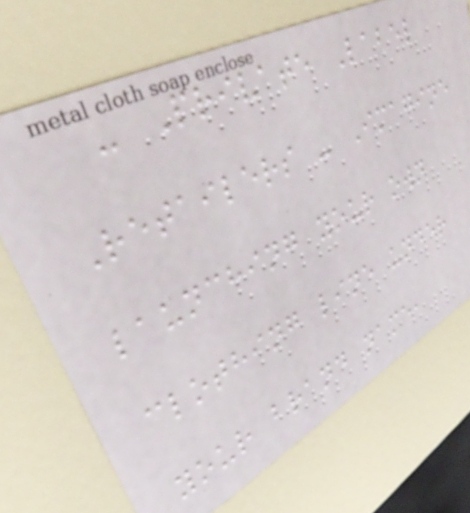- Private Label
Retailers - Imagine
launching your own
clothing line under
your brand name,
